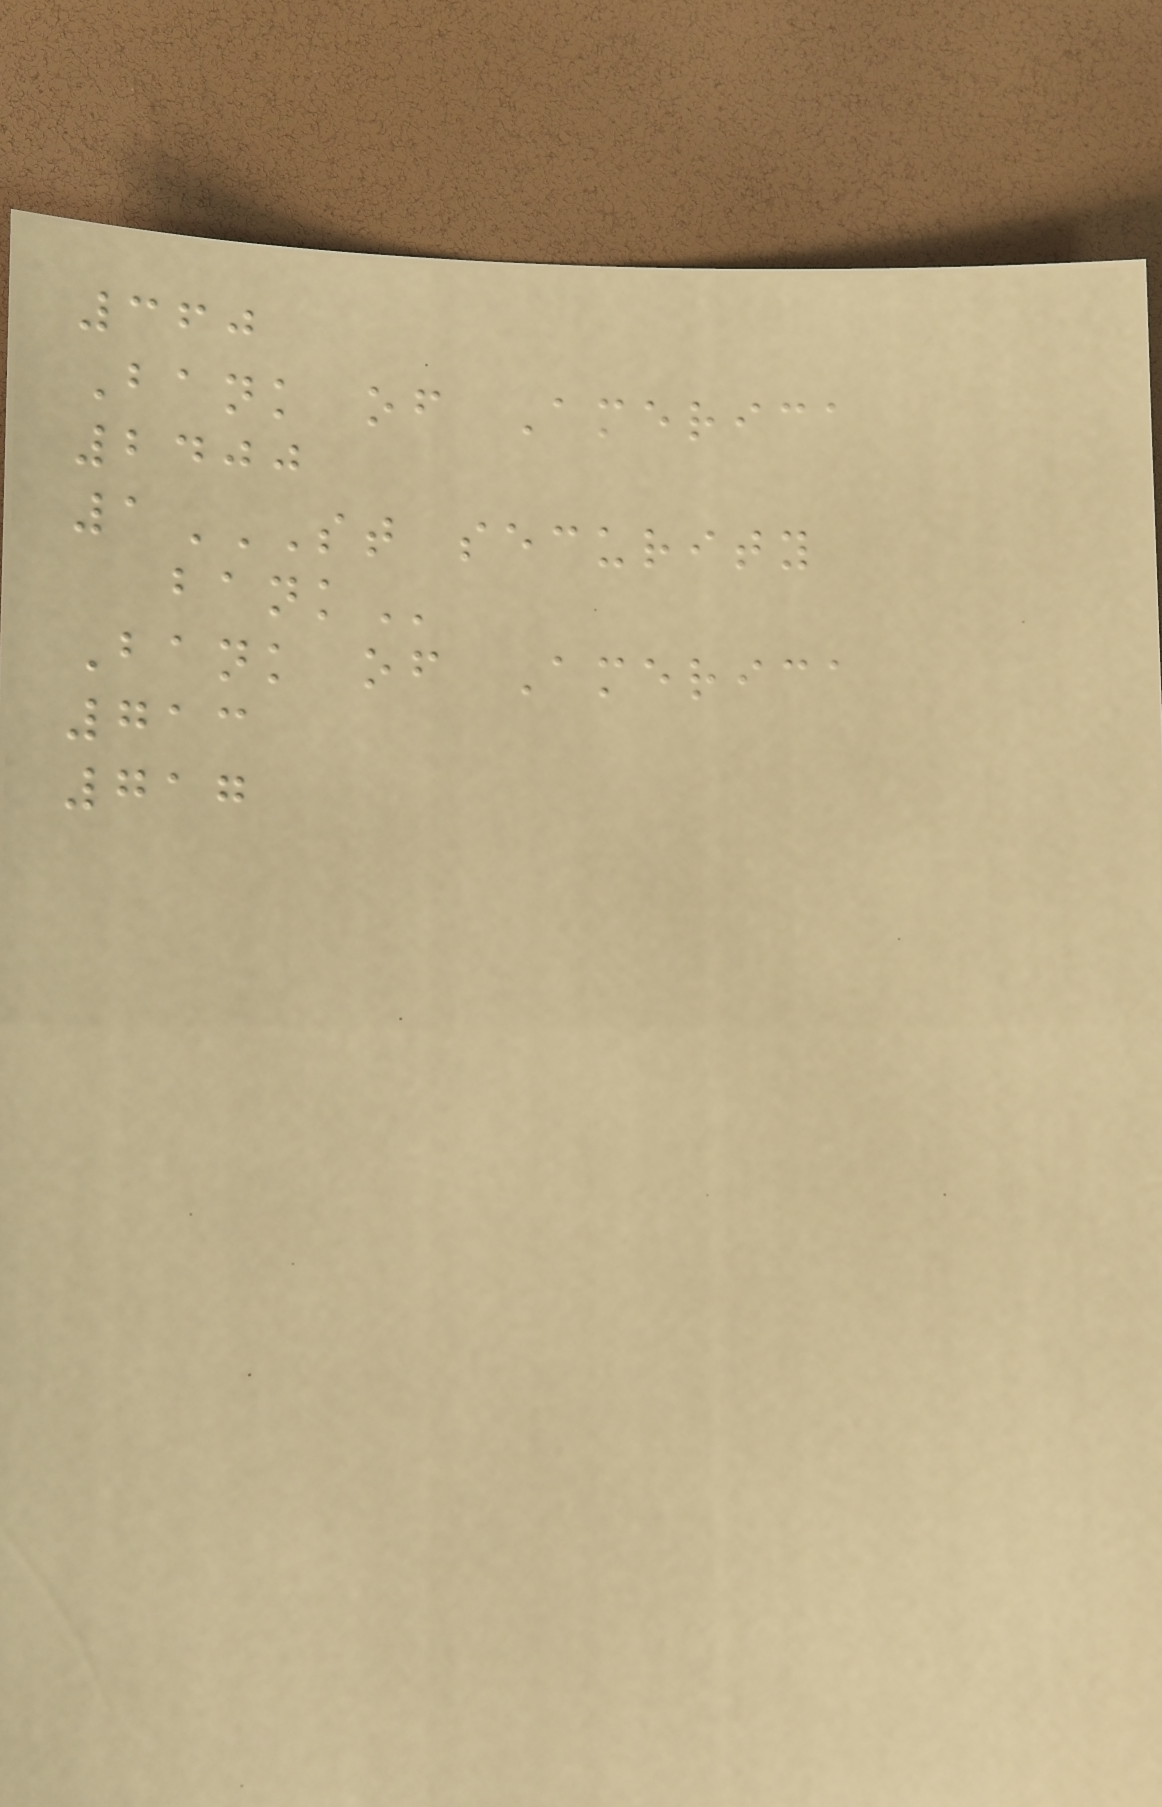360
Bank of America
2400
1ST SECURITY
BANK
Bank of America
713
717
